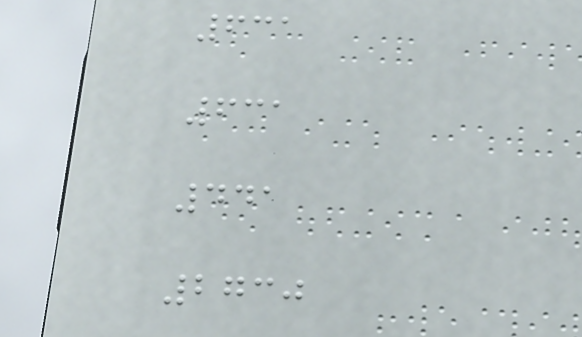631
631
441
2730
